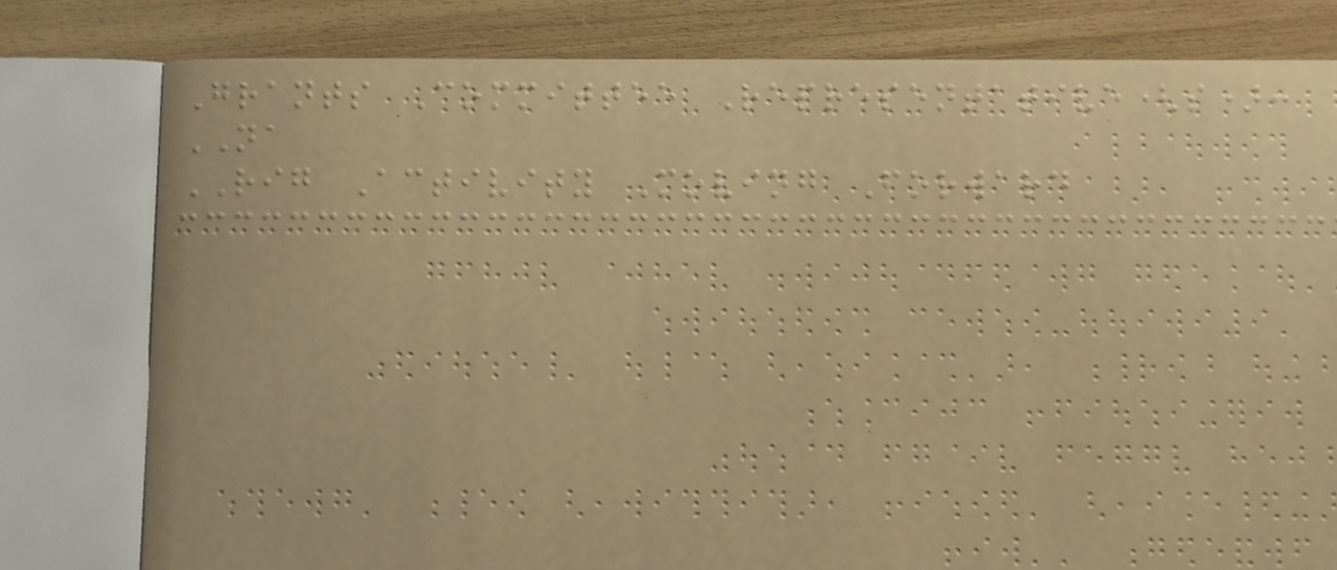Grants Committee Representative(s):
NA
RIG Activity Moving Forward
